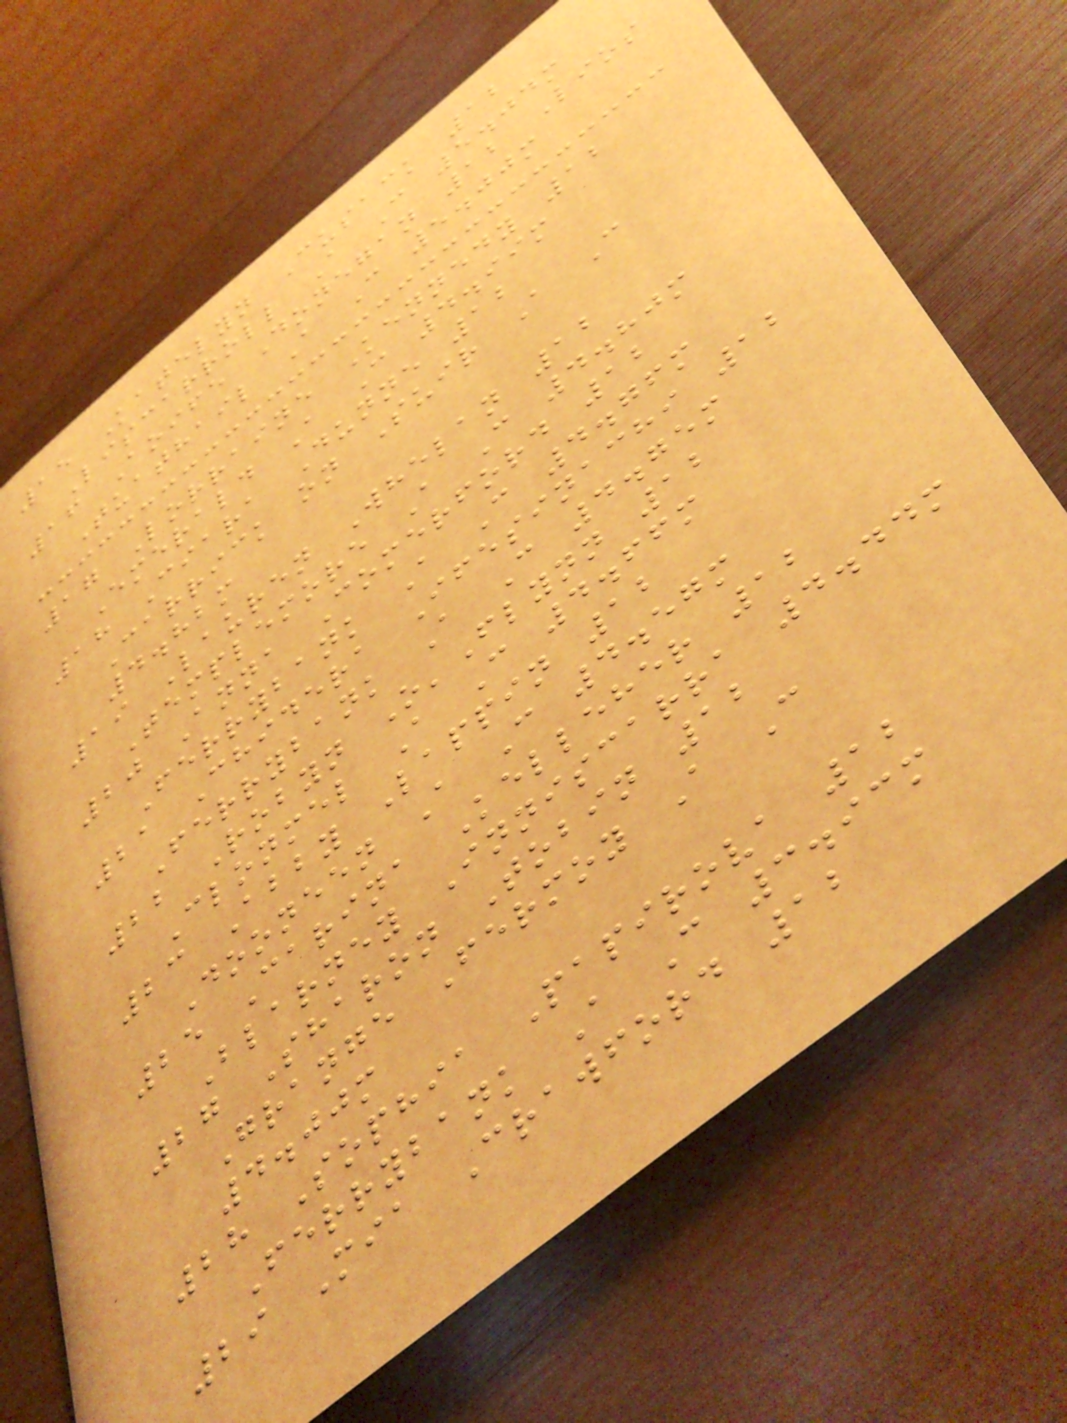15 Katelyn Cusack 12
Liscarroll A C 5.04m
16 Aoife Donegan 12 Lios
Tuathail A C 5.00m
17 Lorraine Kennedy 12
Emerald A C 4.99m
18 Ciara Dunne 12
Carrick on Suir A C
4.82m
19 Lauren Whelan 12
Templemore A C 4.80m
20 Anna Comerford 12
Ferrybank A C 4.76m
21 Chidera Ifesinachi 12
Ferrybank A C 4.75m
22 Robyn O'Flynn 12
Clonmel A C 4.66m
23 Abby Lappin 12
Dooneen A C 4.57m
25 Carina Kelleher 12
Blarney Inniscarra 4.44m
27 Sharon Tobin 12
Grange Fermoy A C
4.00m
28 Sophia Papirova 12
Ferrybank A C 3.93m
29 Mia Crawford 12
